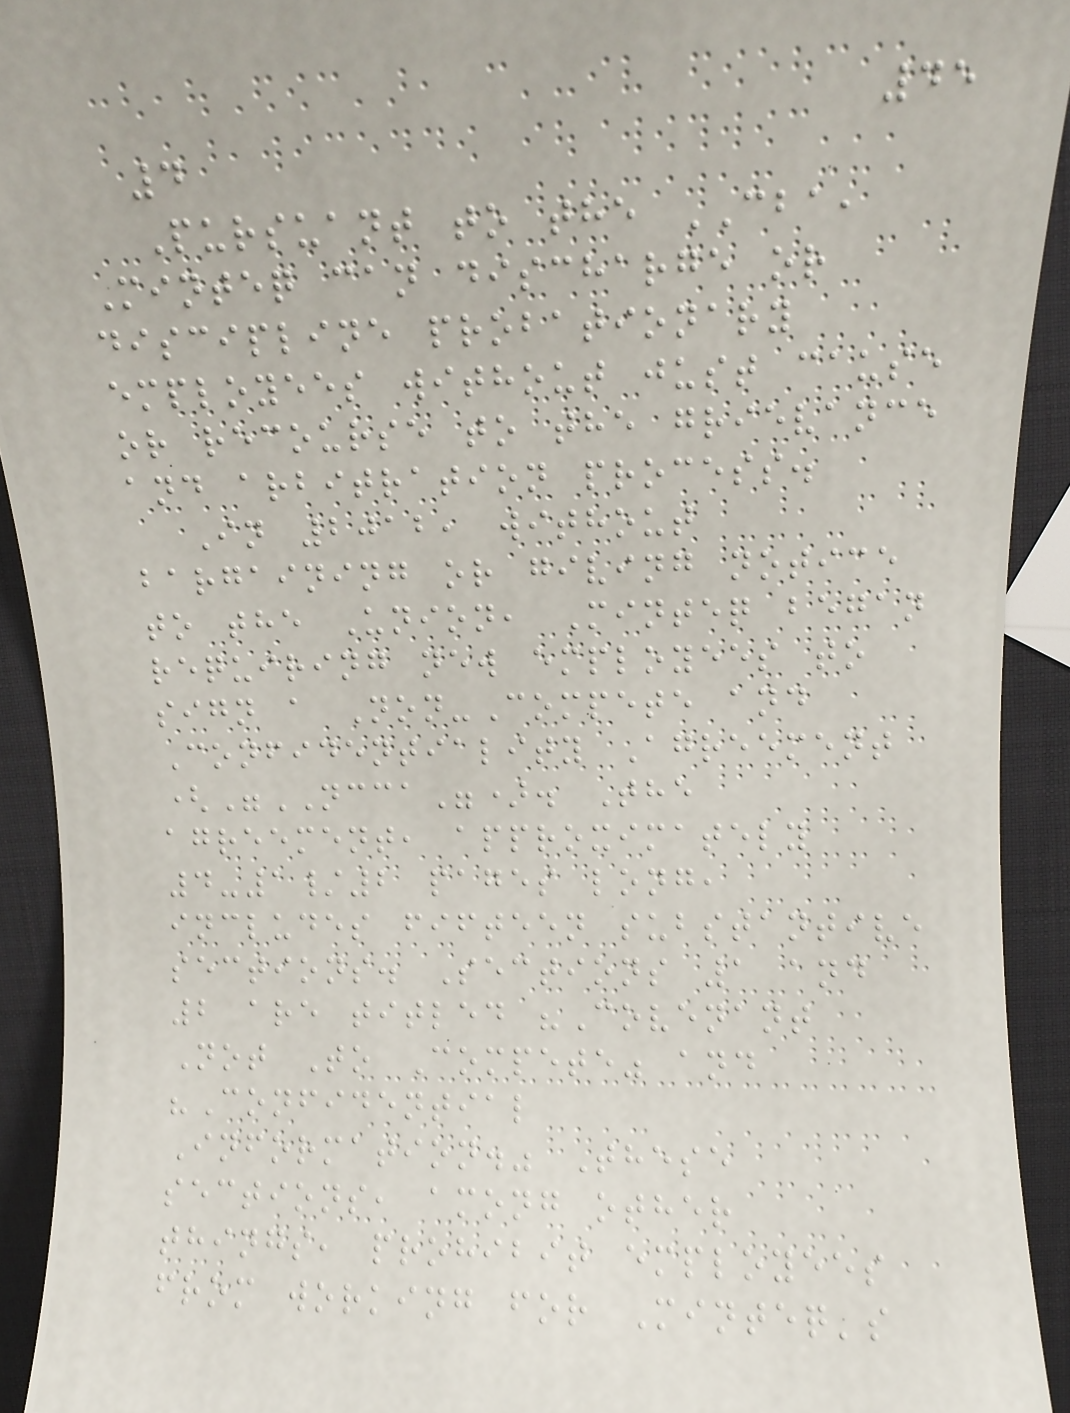45
4
Pursuant to the CBA,
Minteq can discharge or
discipline probationary
employees without just cause
or recourse to the grievance
and arbitration process.
In 2012, without
bargaining or giving notice
to the Union, Minteq began
requiring new employees to
sign a Non-Compete and
Confidentiality Agreement
("NCCA"). The
agreement, approximately
4-1/2 pages long,
includes fifteen substantive
sections. Sections 1 and
2 are titled "Covenant
Not To Compete" and
"Confidential
Information." These
sections, among other
things, prohibit employees
from working for Minteq's
